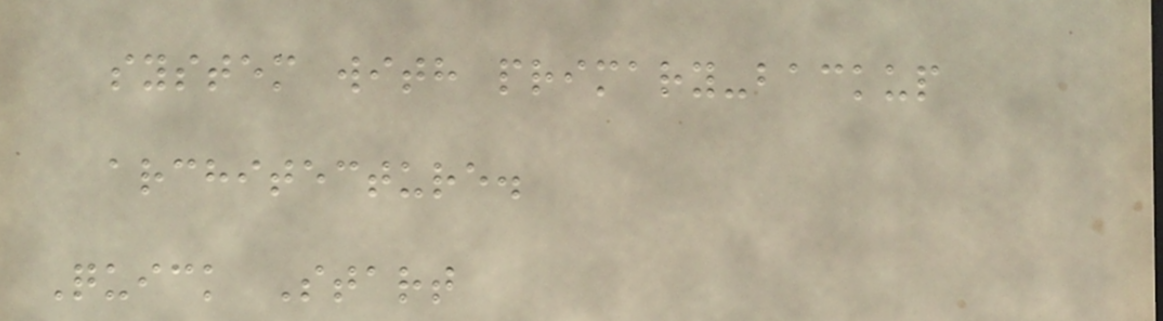system with primary-backup
architecture.
Quick Start
